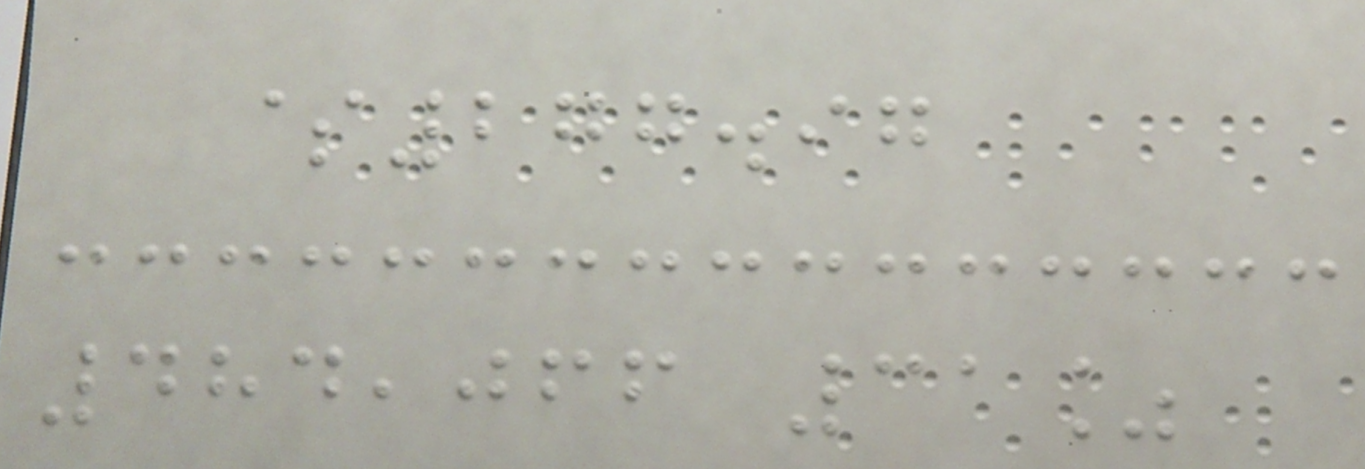$277.97
484,066 31%
